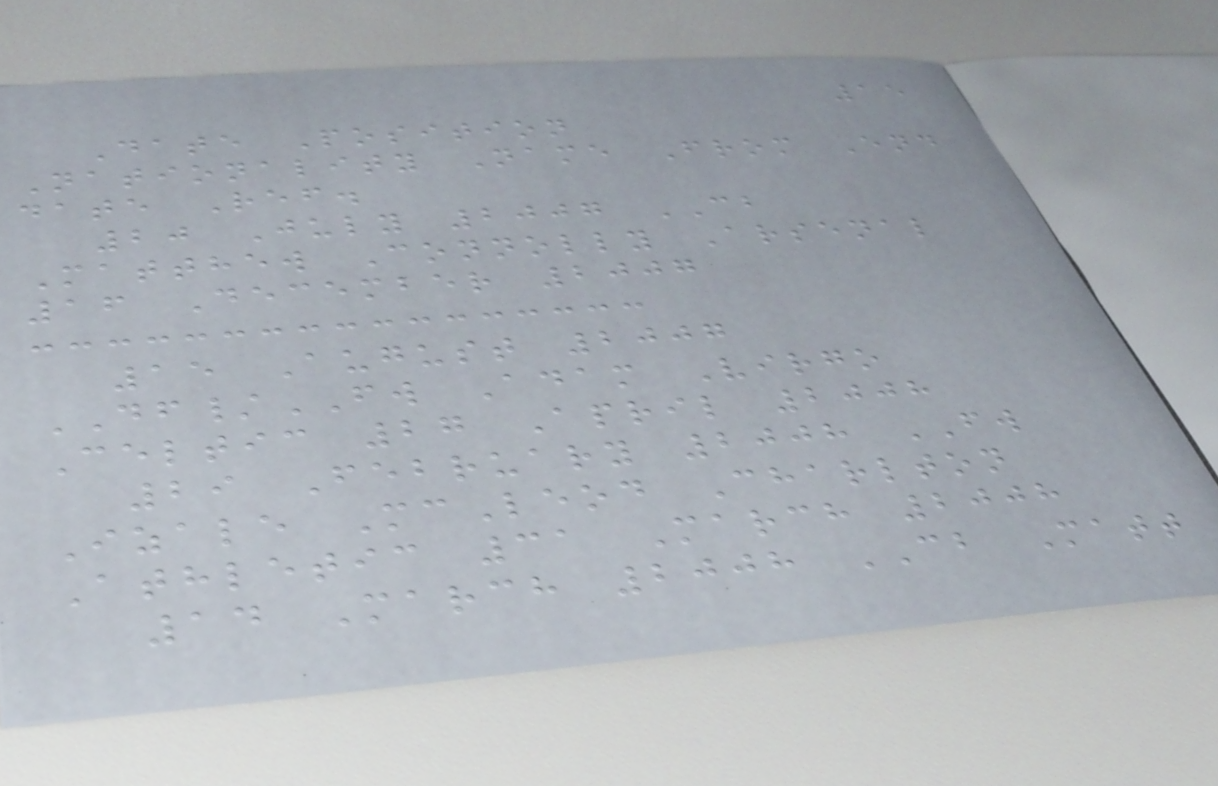15
Date Position
Nationality Name From End
date Ref.
20 July 2007 CB
Matthew Connolly Arsenal
16 December 2007
15 August 2007
DF/FW Adam Virgo
Celtic 27 April 2008
29 February 2008 FW
Izale McLeod Charlton
Athletic 31 March 2008
14 March 2008 CB Matt
